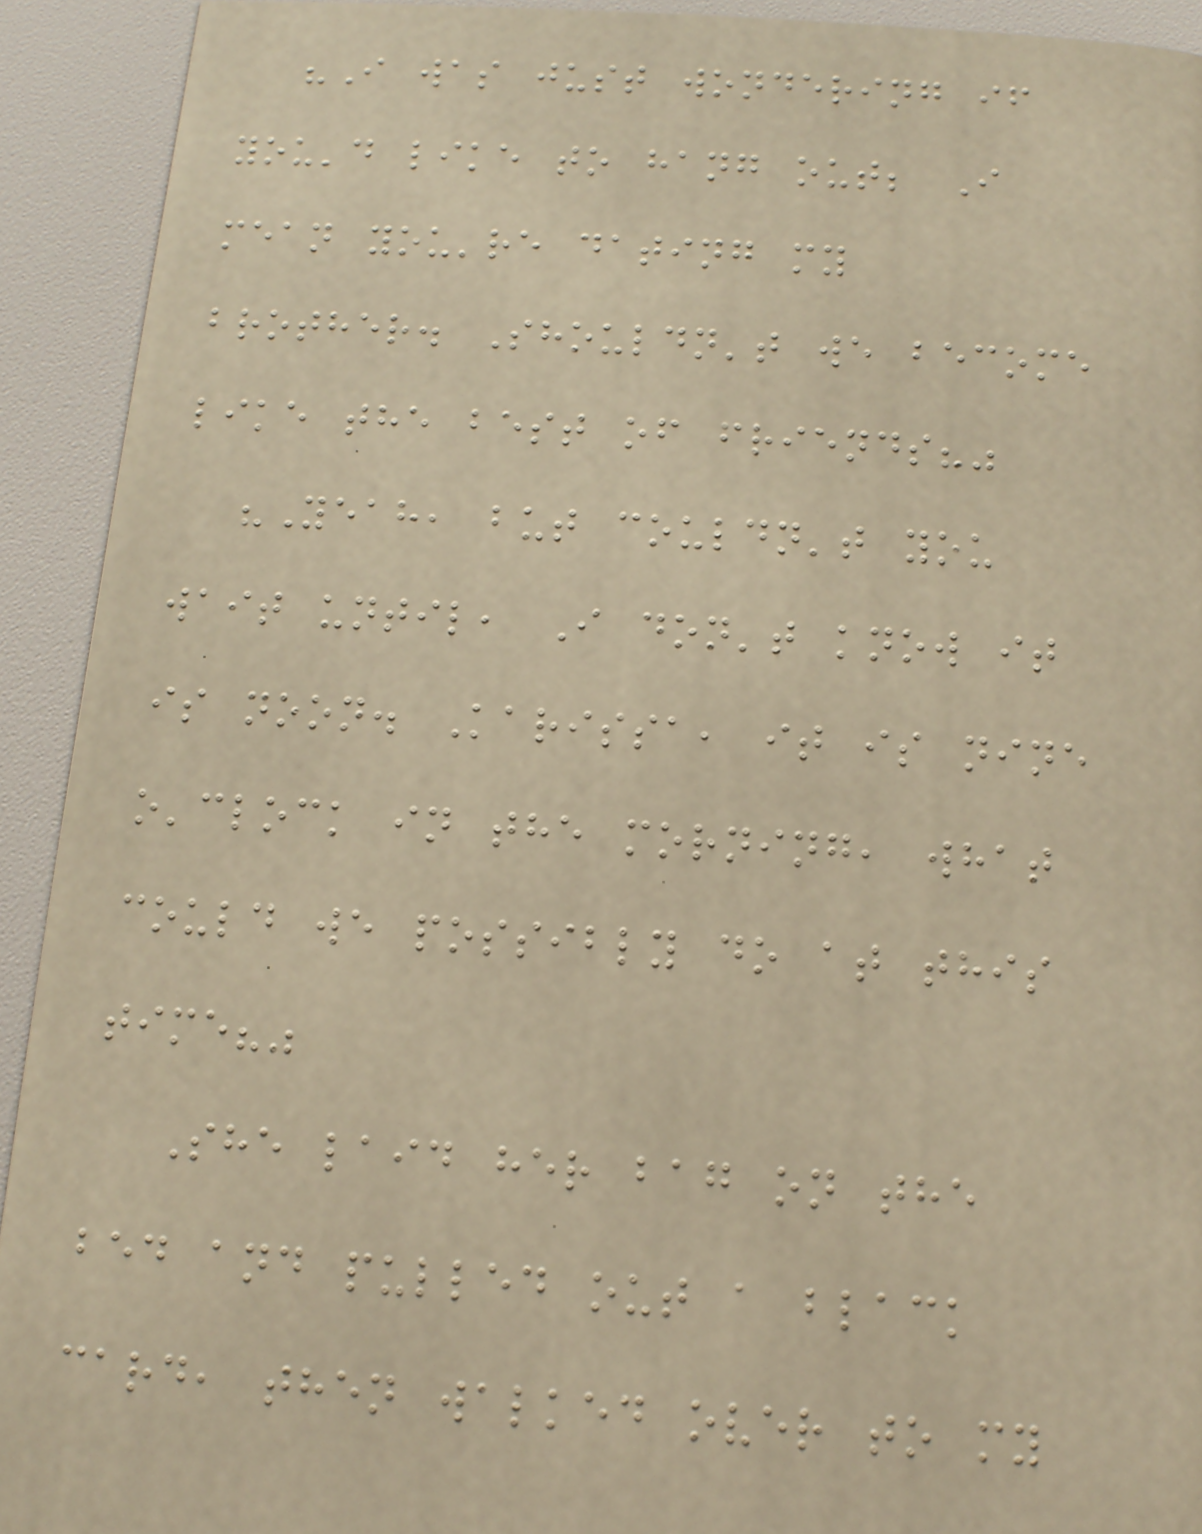"I was just wondering if
you'd like to hang out; I
mean you're dating my
brother. Shouldn't we become
like the best of friends?"
"Yeah, but couldn't you
wait until, I don't know it
is noon. Karissa, it is nine
o'clock in the morning, what
could we possibly do at this
time?"
She laid her bag on the
bed and pulled out a black
card, then walked over to my
